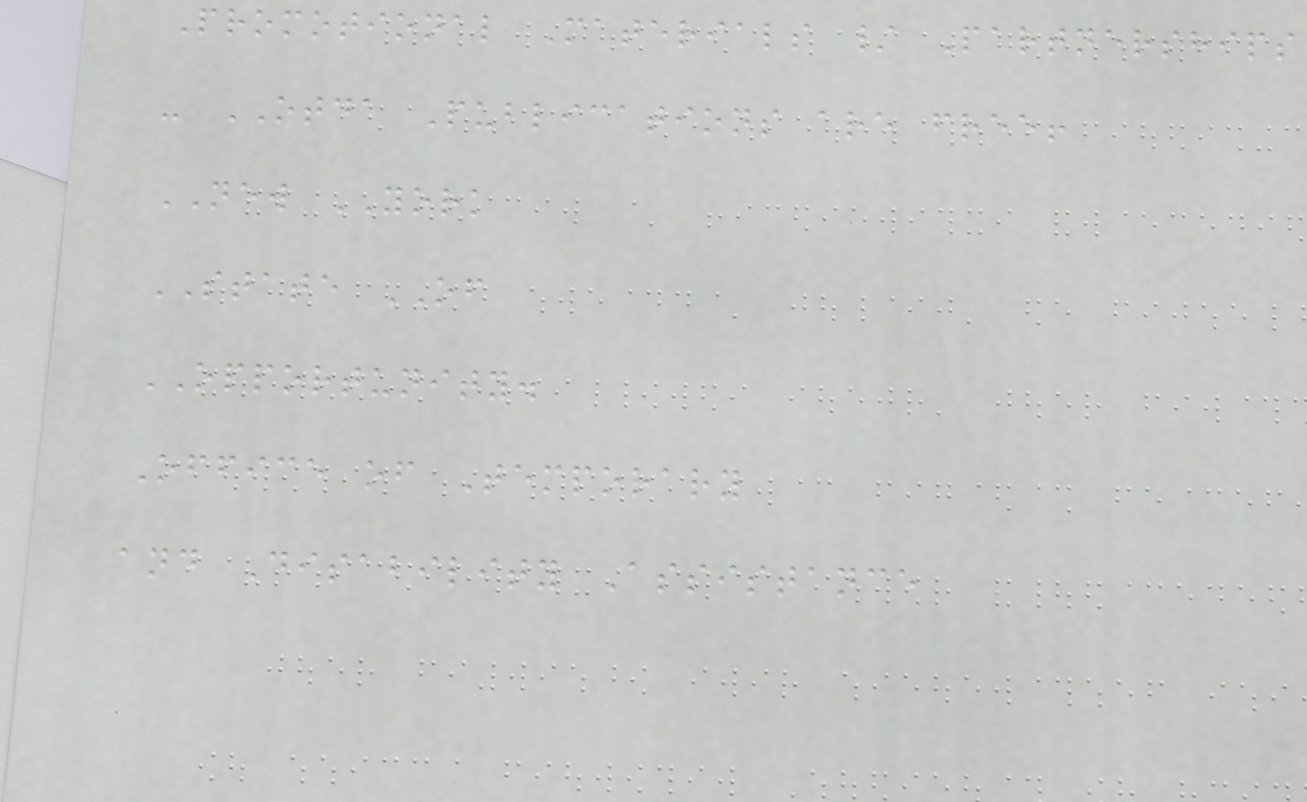Promotional Materials / Partnerships
- OTDA Publications are free!
NEW YORK
STATE OF
OPPORTUNITY.
Office of Temporary
and Disability Assistance
